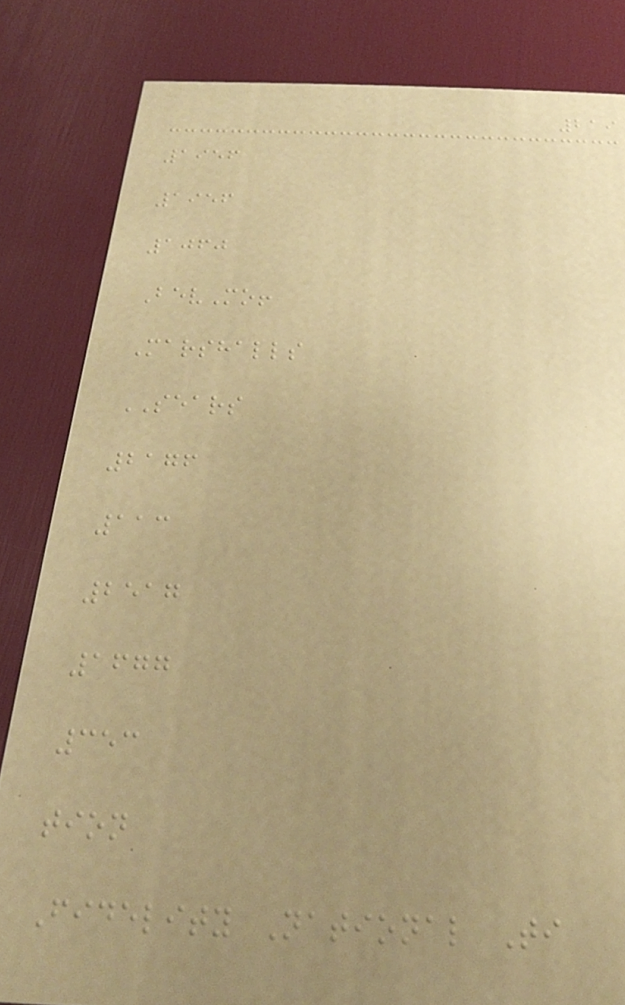219
1956
1956
1060
BevMo!
Marshalls
SEARS
2176
113
2517
1677
353
tion
Fidelity National Ti
